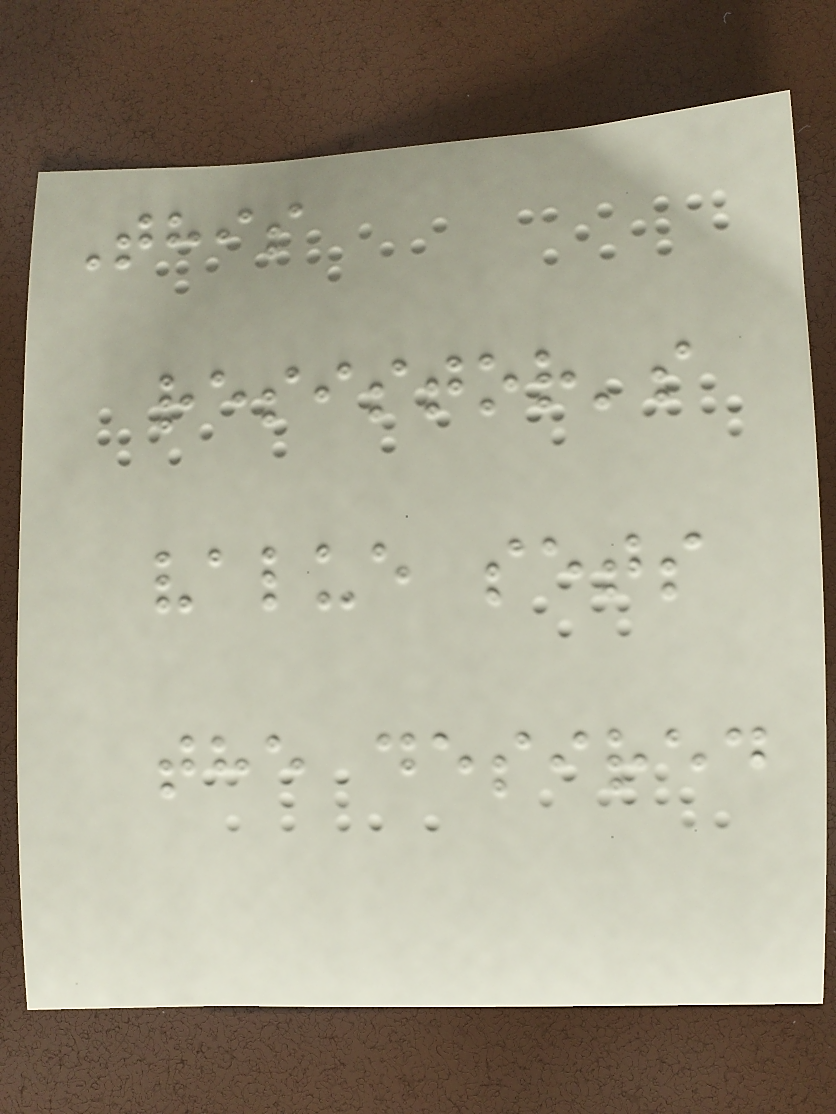This
resistor's
value sets
the desired
